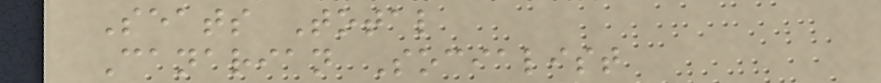Seats Total
Canarian Socialist
